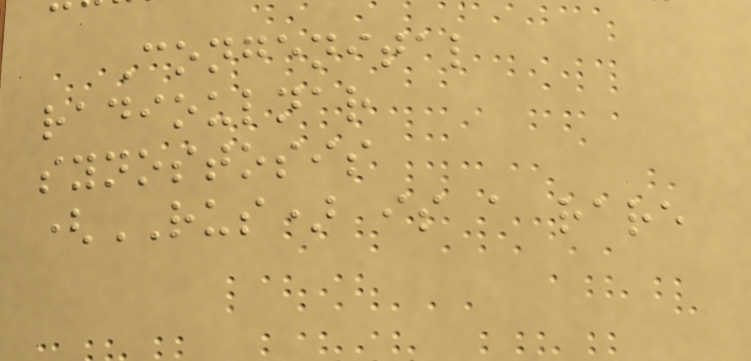Congenital
radioulnar
synostosis
(RUS) is a rare
